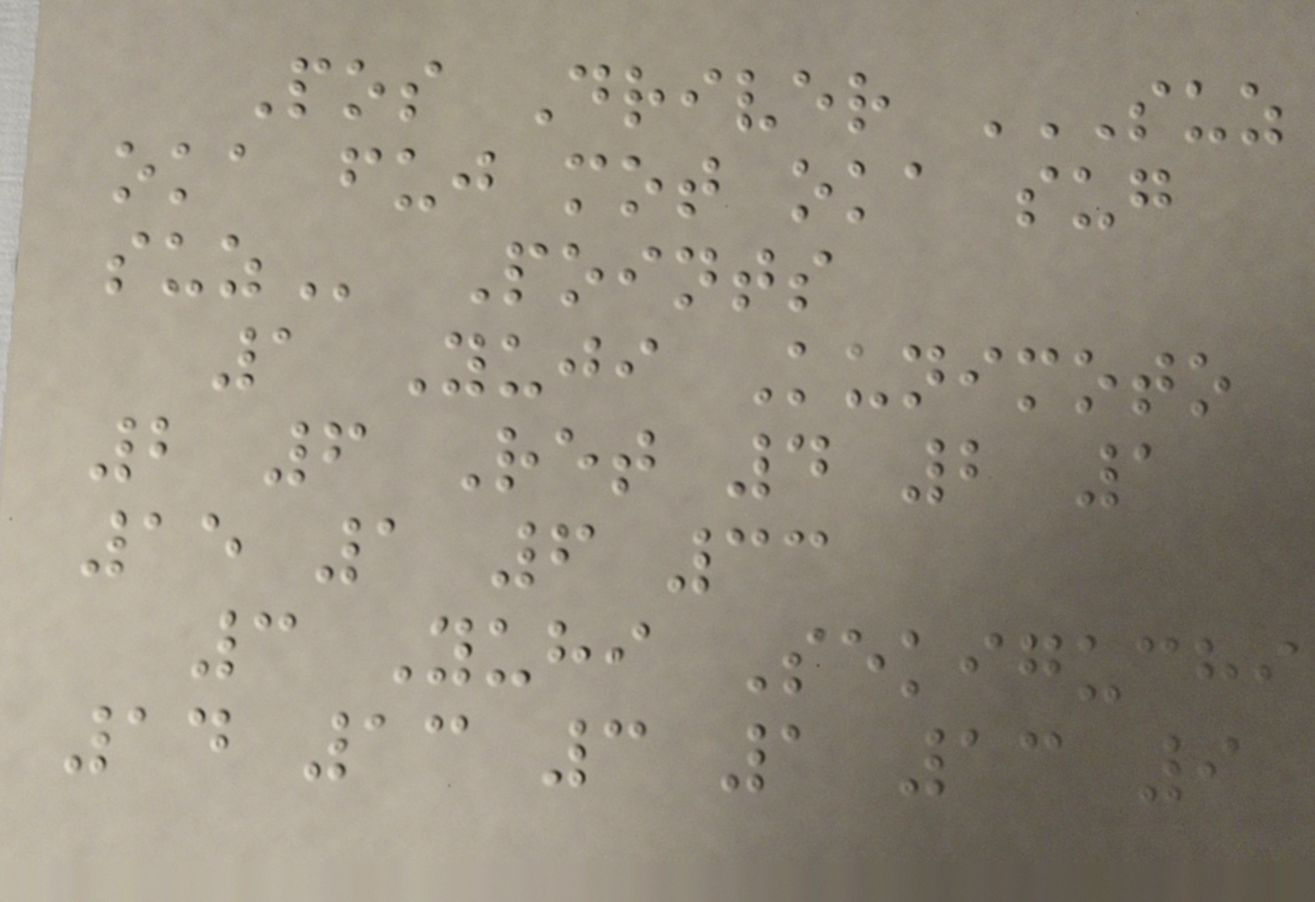Pos Driver SUZ
OKA FUJ MOT OKA SUG
SUZ Points
1 Yuji Kunimoto
2 6 Ret 4 2 1
15 1 6 33
3 Yuhi Sekiguchi
14 13 3 1 13 9
